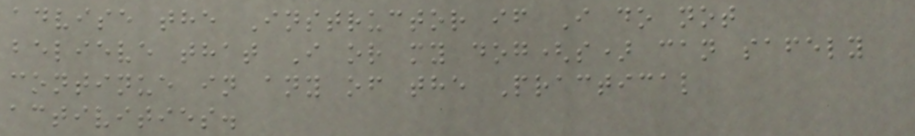advise the Instructor if I do not
believe that I or my dog(s) can safely
continue in any of the Practical
activities.
